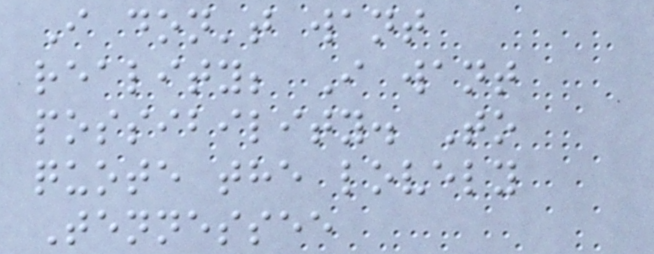I don't want
reality; I want
possibility. To
quote the lovely
Tennessee
